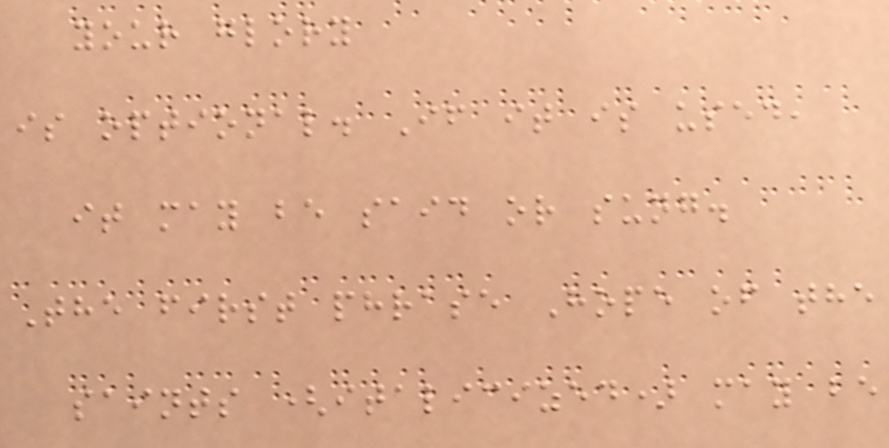your glory
is optional. If it is used,
it may be said or sung.
The first phrase Hope of the
saints (italicized) may be
